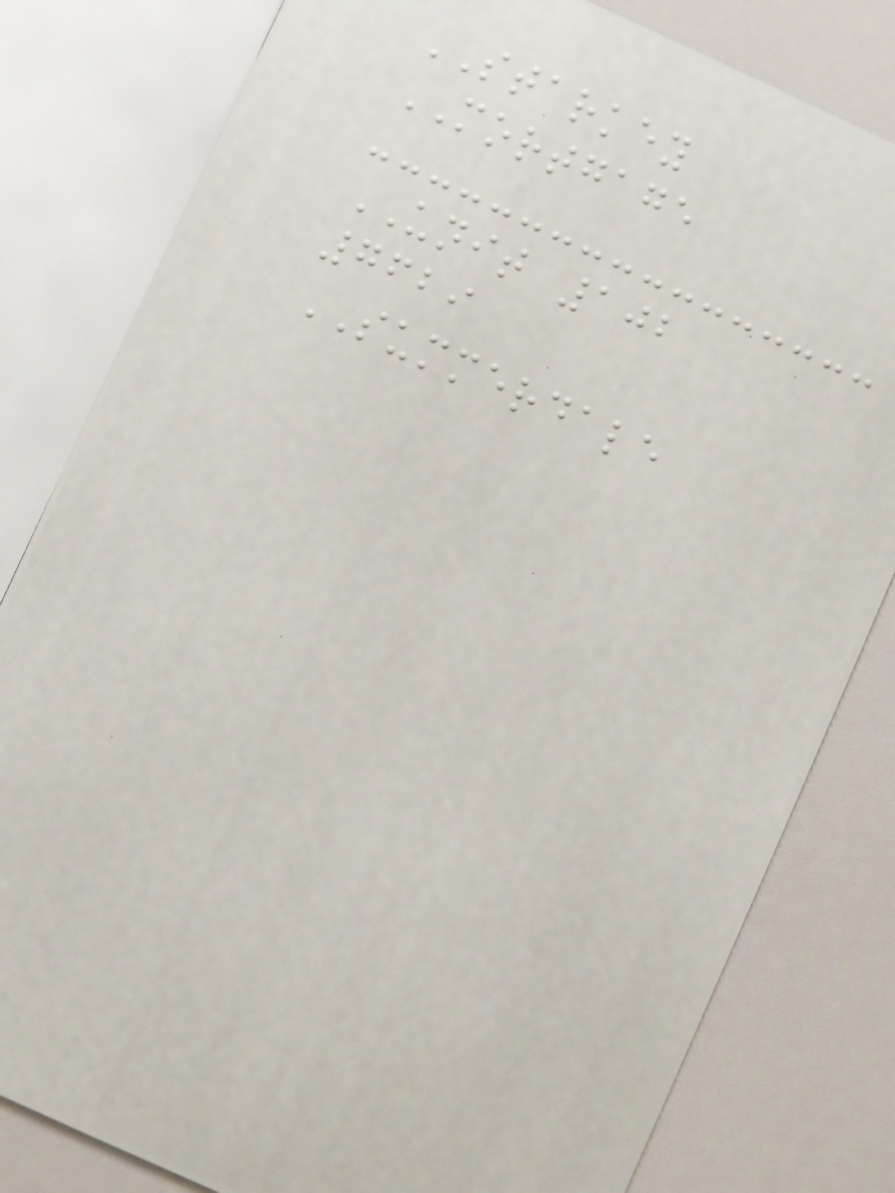STARKEY
MORTGAGE
UNIT 102
7629
SUMMERDALE
